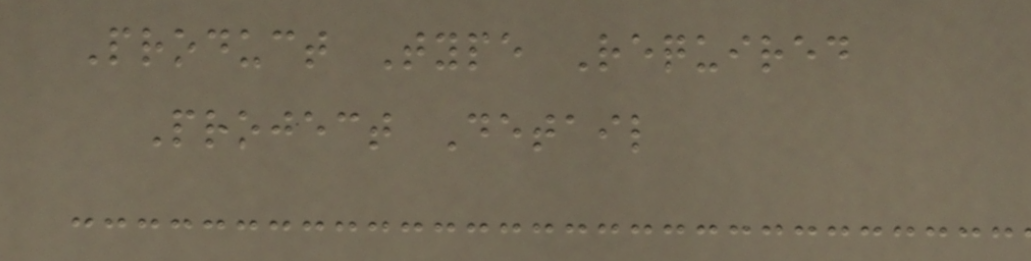Product Type Required
Project Detail
